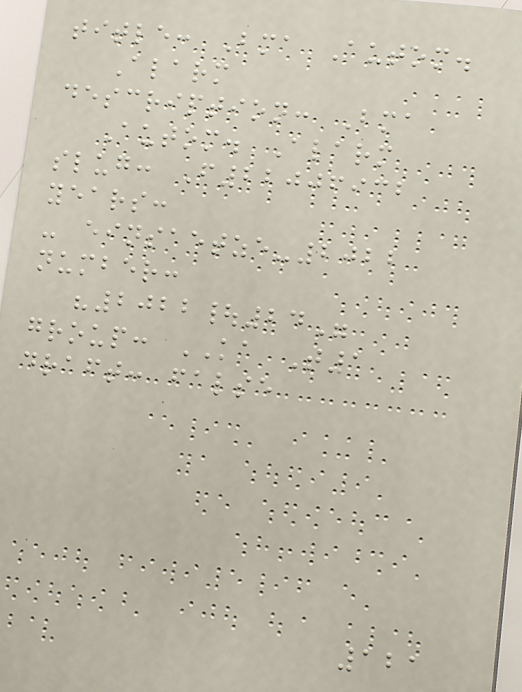title: Bma Autom.
Alarm
description: Bma
Autom. Alarm
slug: F22006932
years:
- einsaetze-2022
number:
"2022|24"
group: KA T1
draft: false
121
